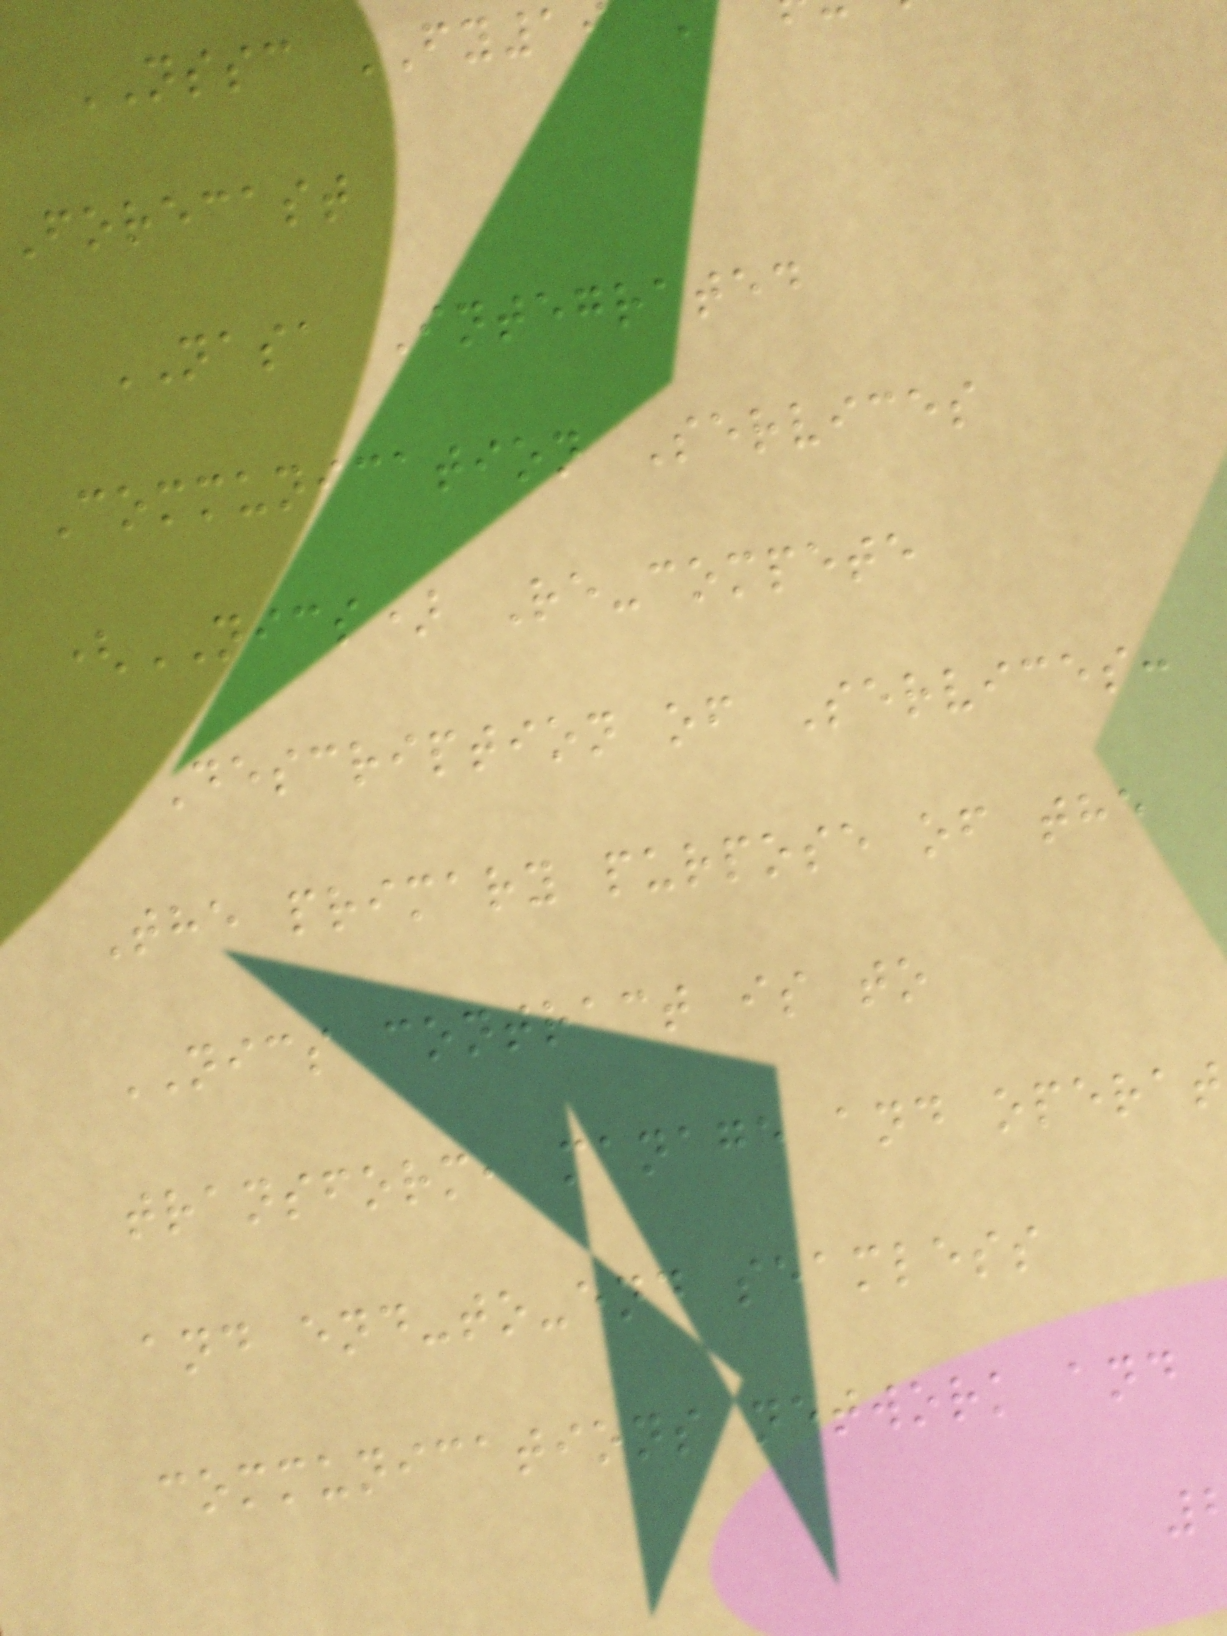NSSC FY19
Forecast
NASA Integrated
Communication Services
(NICS) Re-compete
Description of Services:
The primary purpose of the
NICS contract is to
transform, manage and operat
and end-to-end seamless
communications network and
